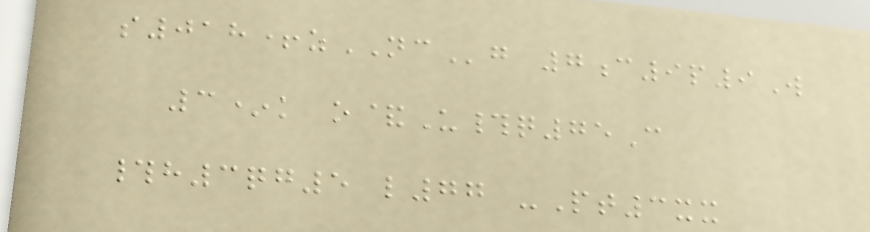s018+zNCg 7c9p9W
3*k o&U#q75C
#h3qg5 l77 -Pt3xx
